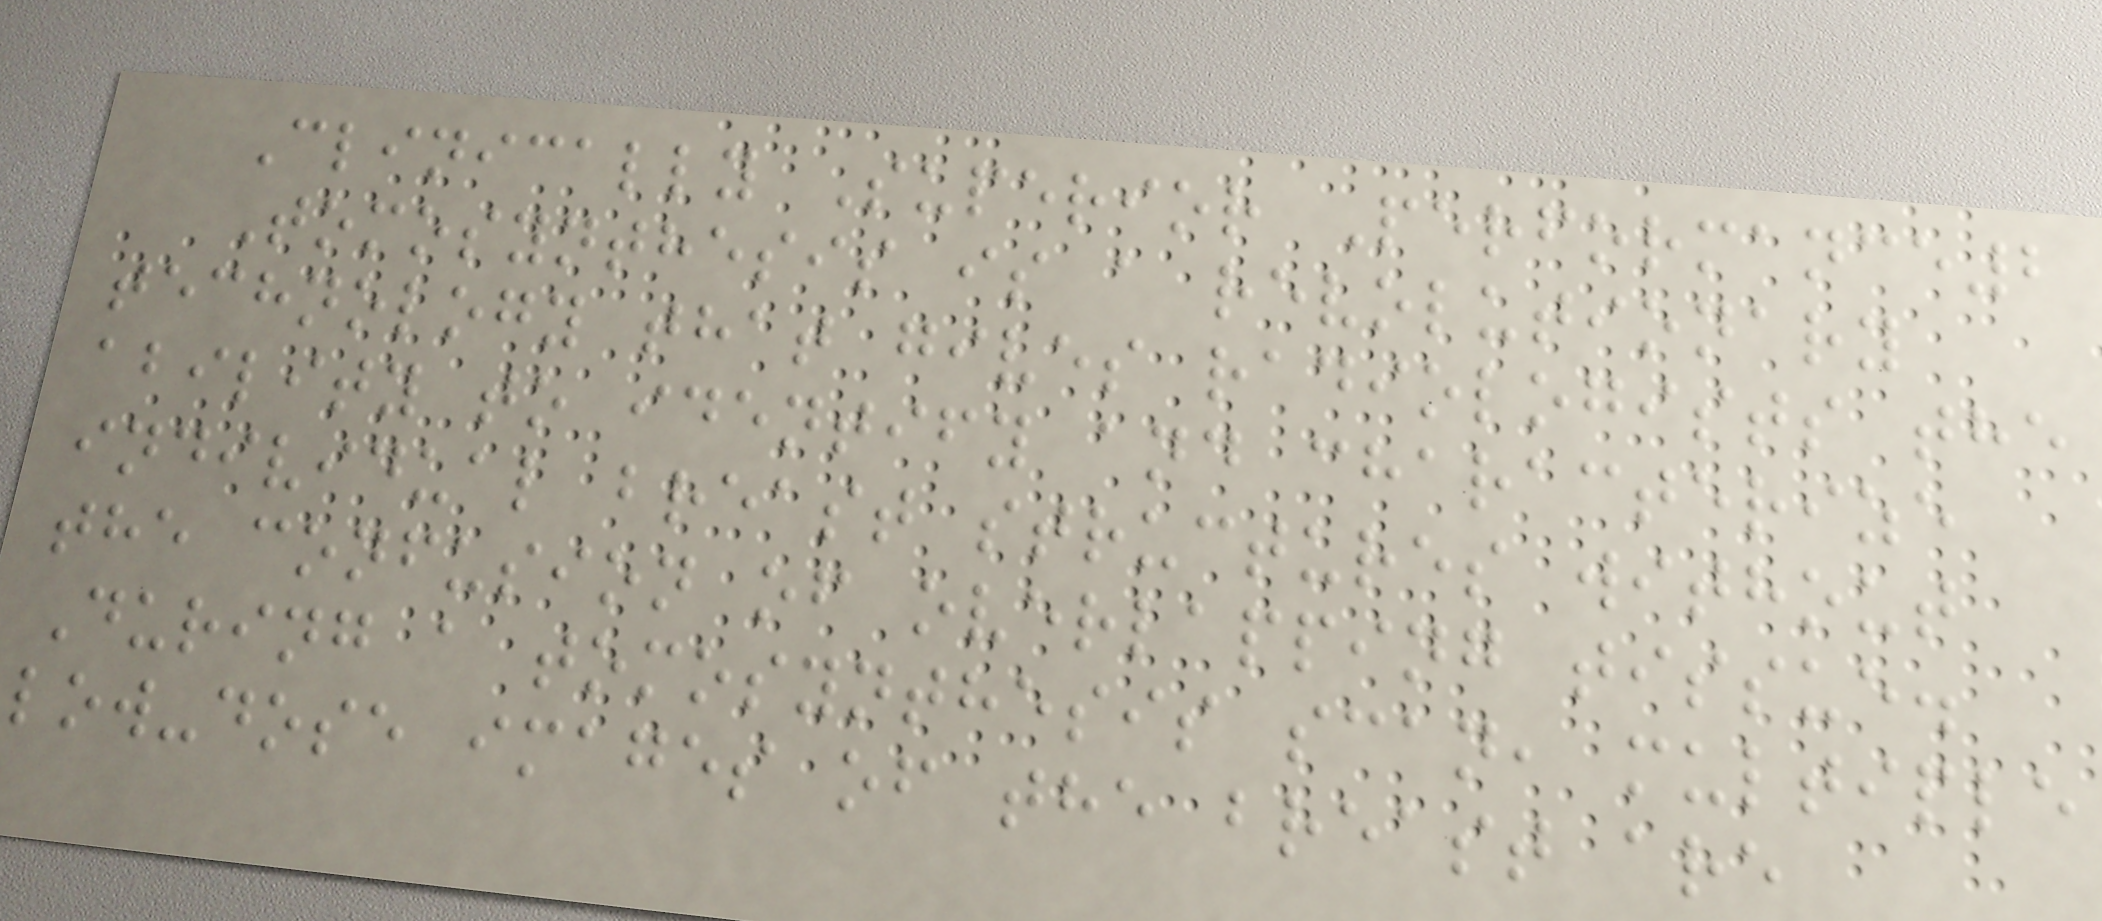Clinically Superior Performance2
Tomosynthesis is a revolutionary
technology that gives radiologists the
ability to identify and characterize
individual breast structures without
the confusion of overlapping tissue.
During a tomosynthesis scan, multiple
low-dose images of the breast are
